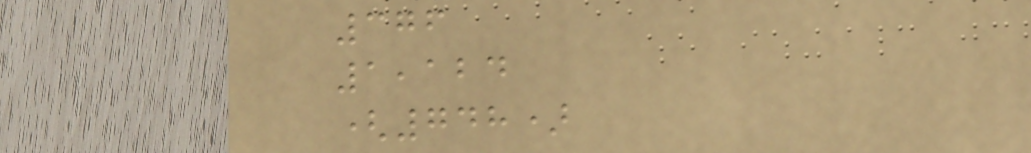376
1,124
(748)
